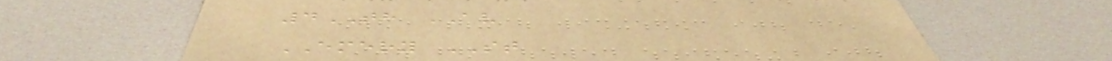4TH AV
EMERY ST
